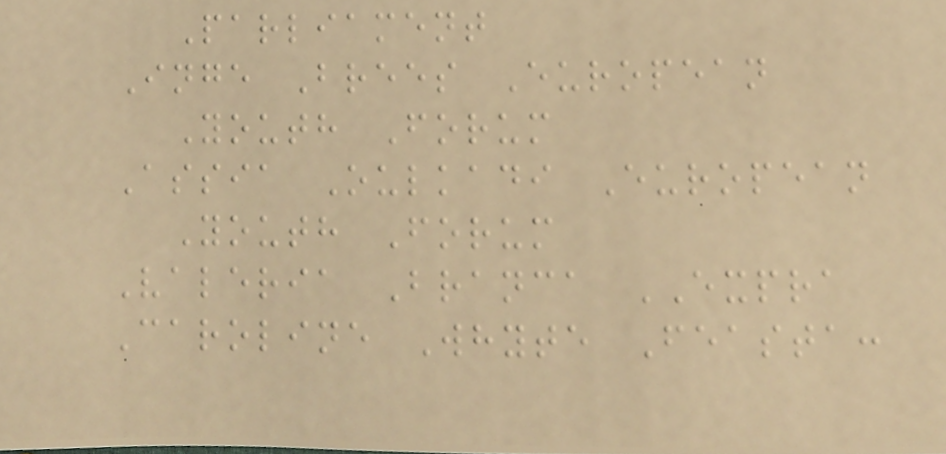Parliament
Inge Brees European
Youth Forum
Assia Oulkadi European
Youth Forum
Valeria Branca EXPRA
Caroline Whyte Feasta:
